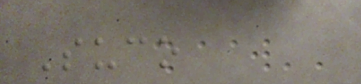Suco
